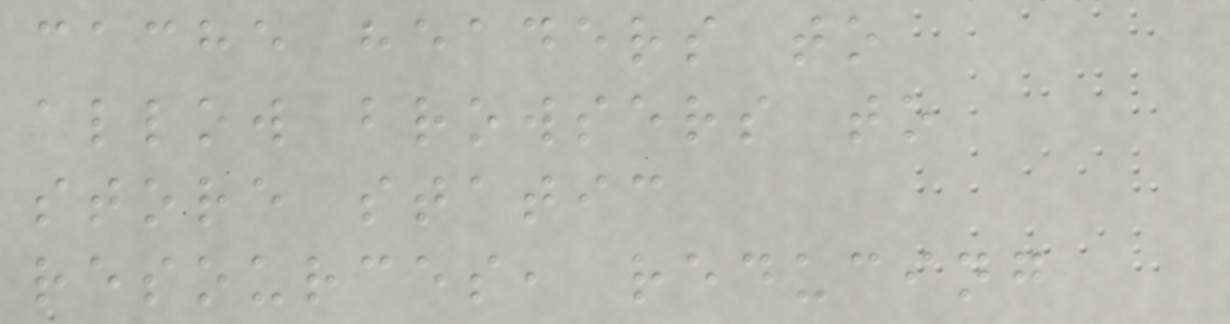cache headers to
allow browsers to
store static
resources, reducing
